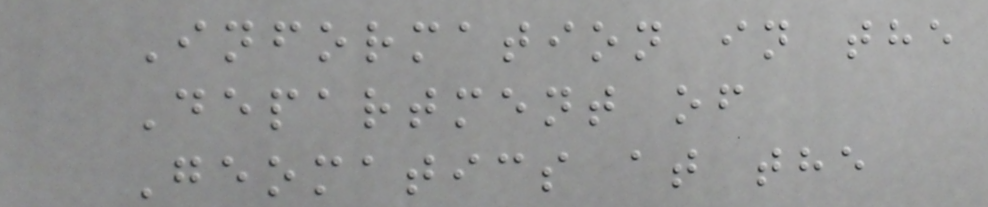Information in the
Department of
Geomatics at the
